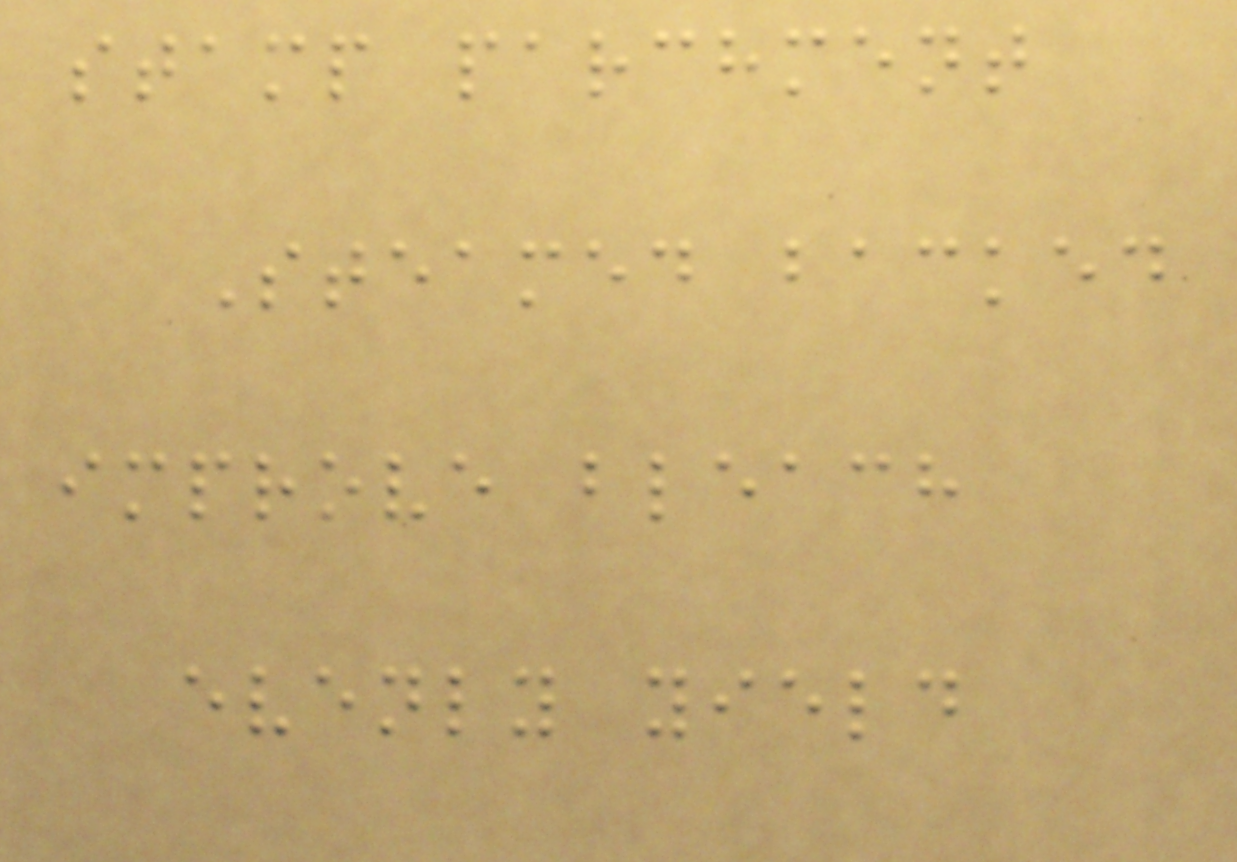stamp parchment
Steamed backed
improve bleach
evenly yield
